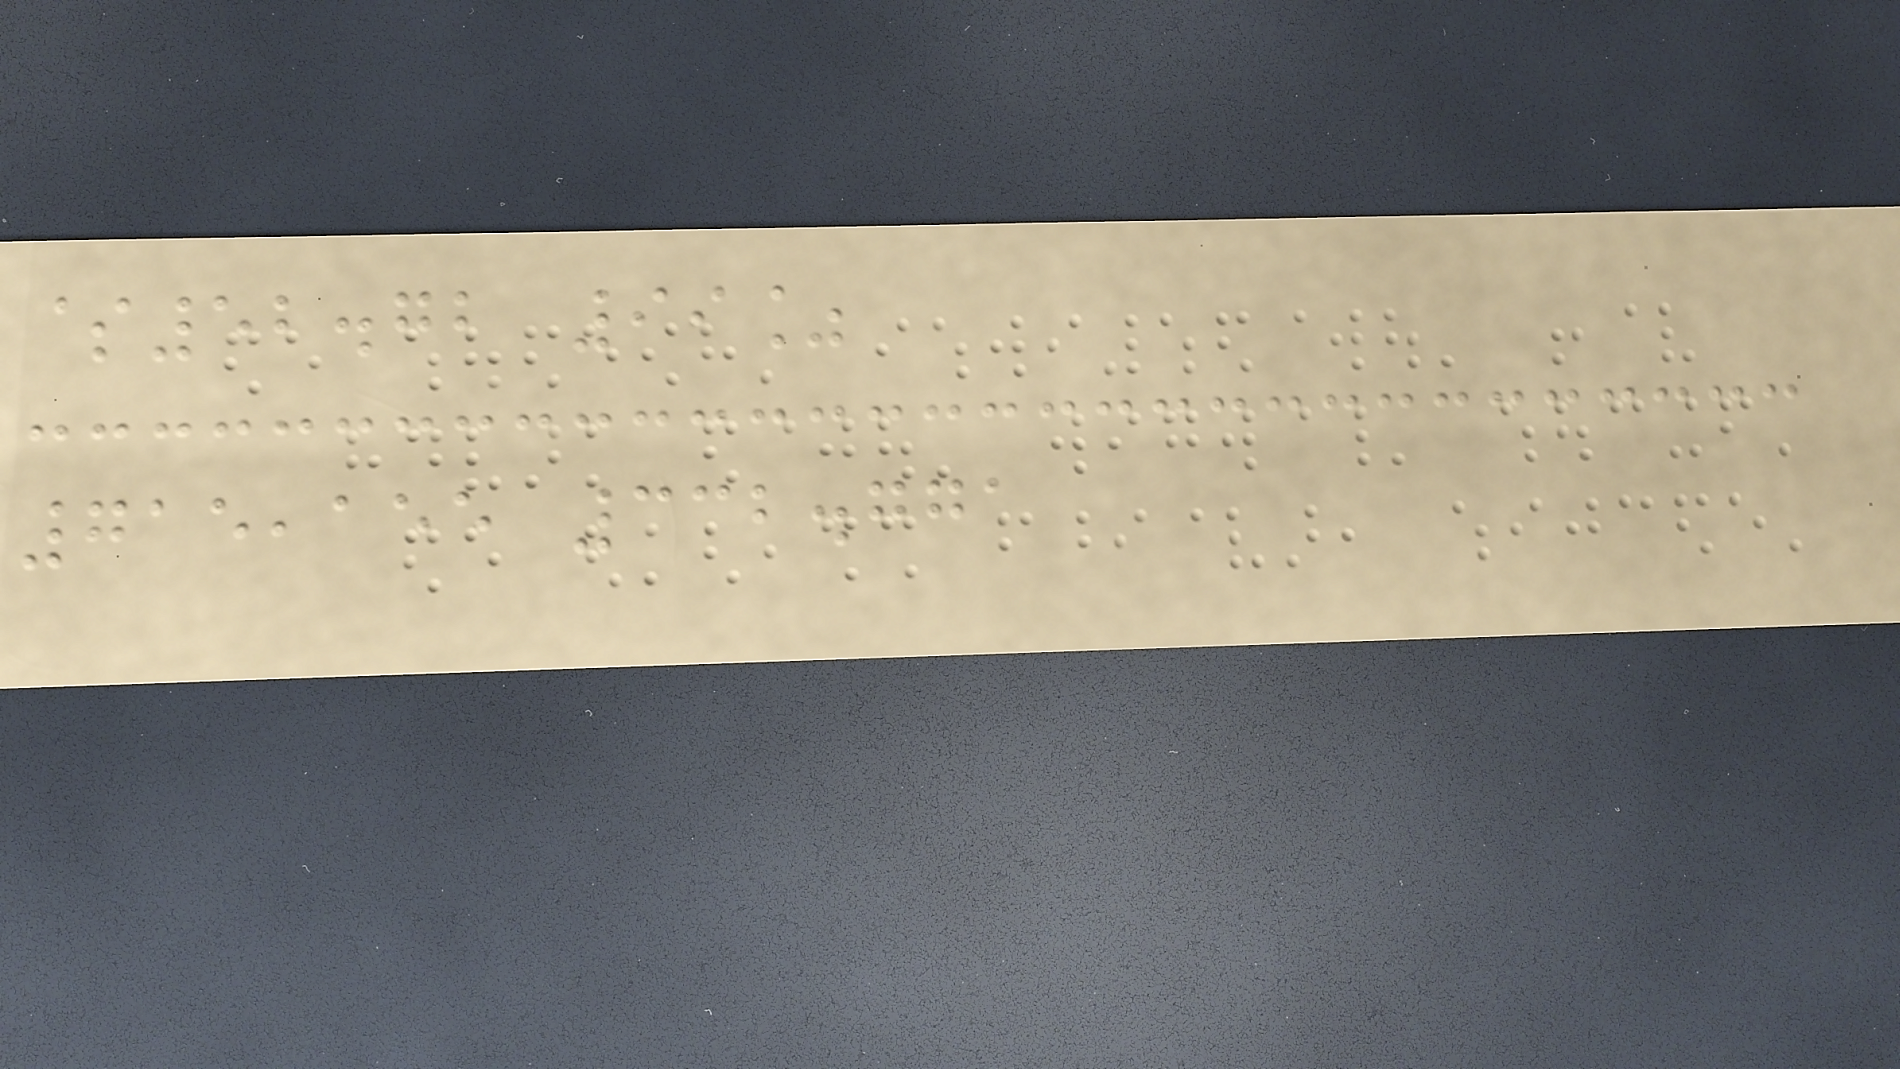$52.72 99%
715,155 332.771
